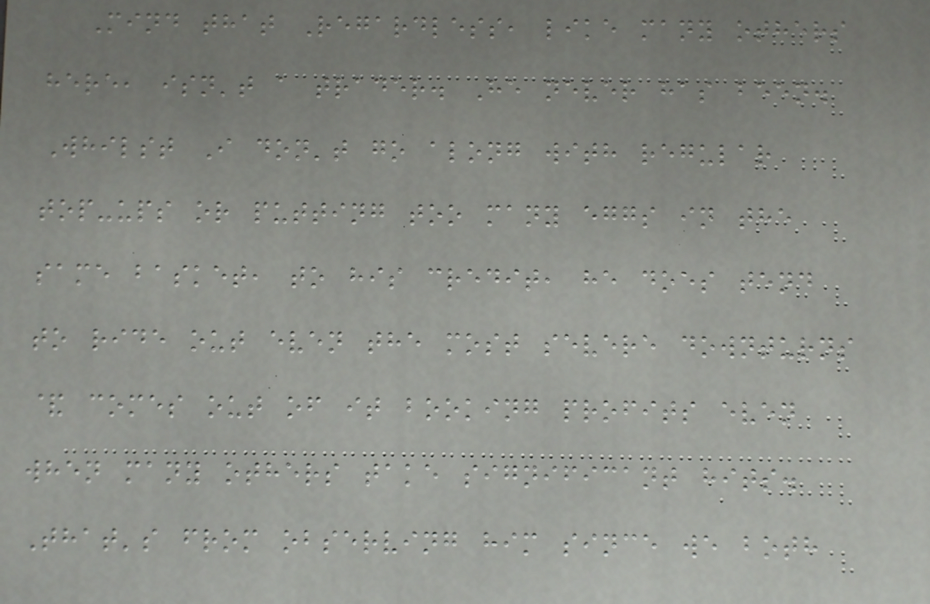Mind that Regardless, like many others
here, isn't a trader. He never has been.
Whilst I don't go along with regular
top-ups or putting too many eggs in the
same basket, to his credit, he does tend
to ride out even the most severe downturns
& comes out of it booking profits even
when many others take significant hits.
That's from observing him since we both
